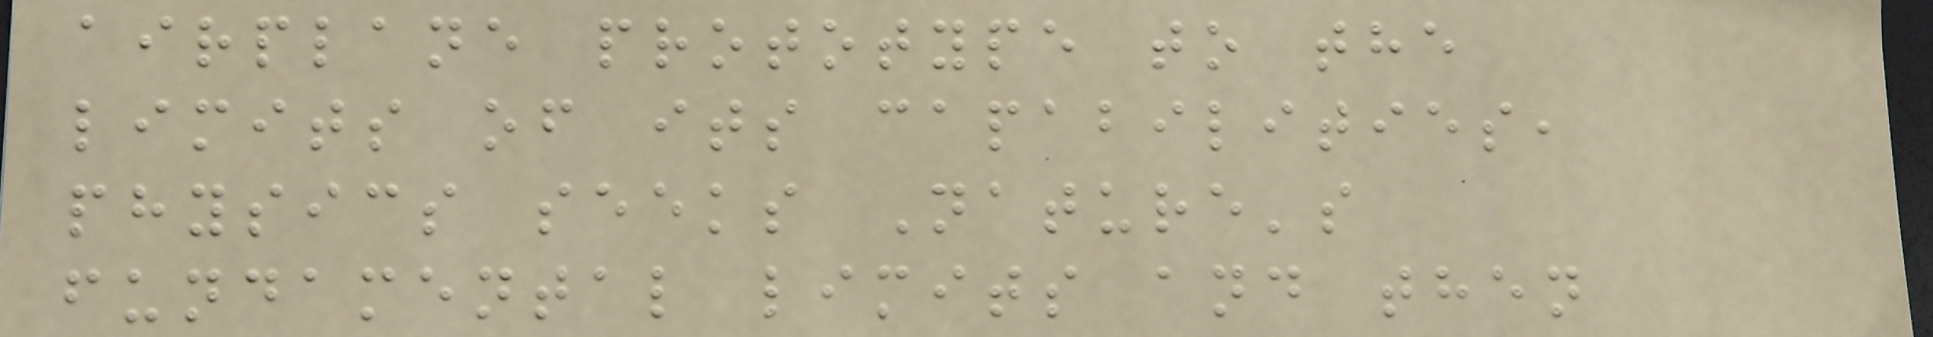airplane prototype to the
limits of its capabilities,
physics seeks Nature's
fundamental limits and then
